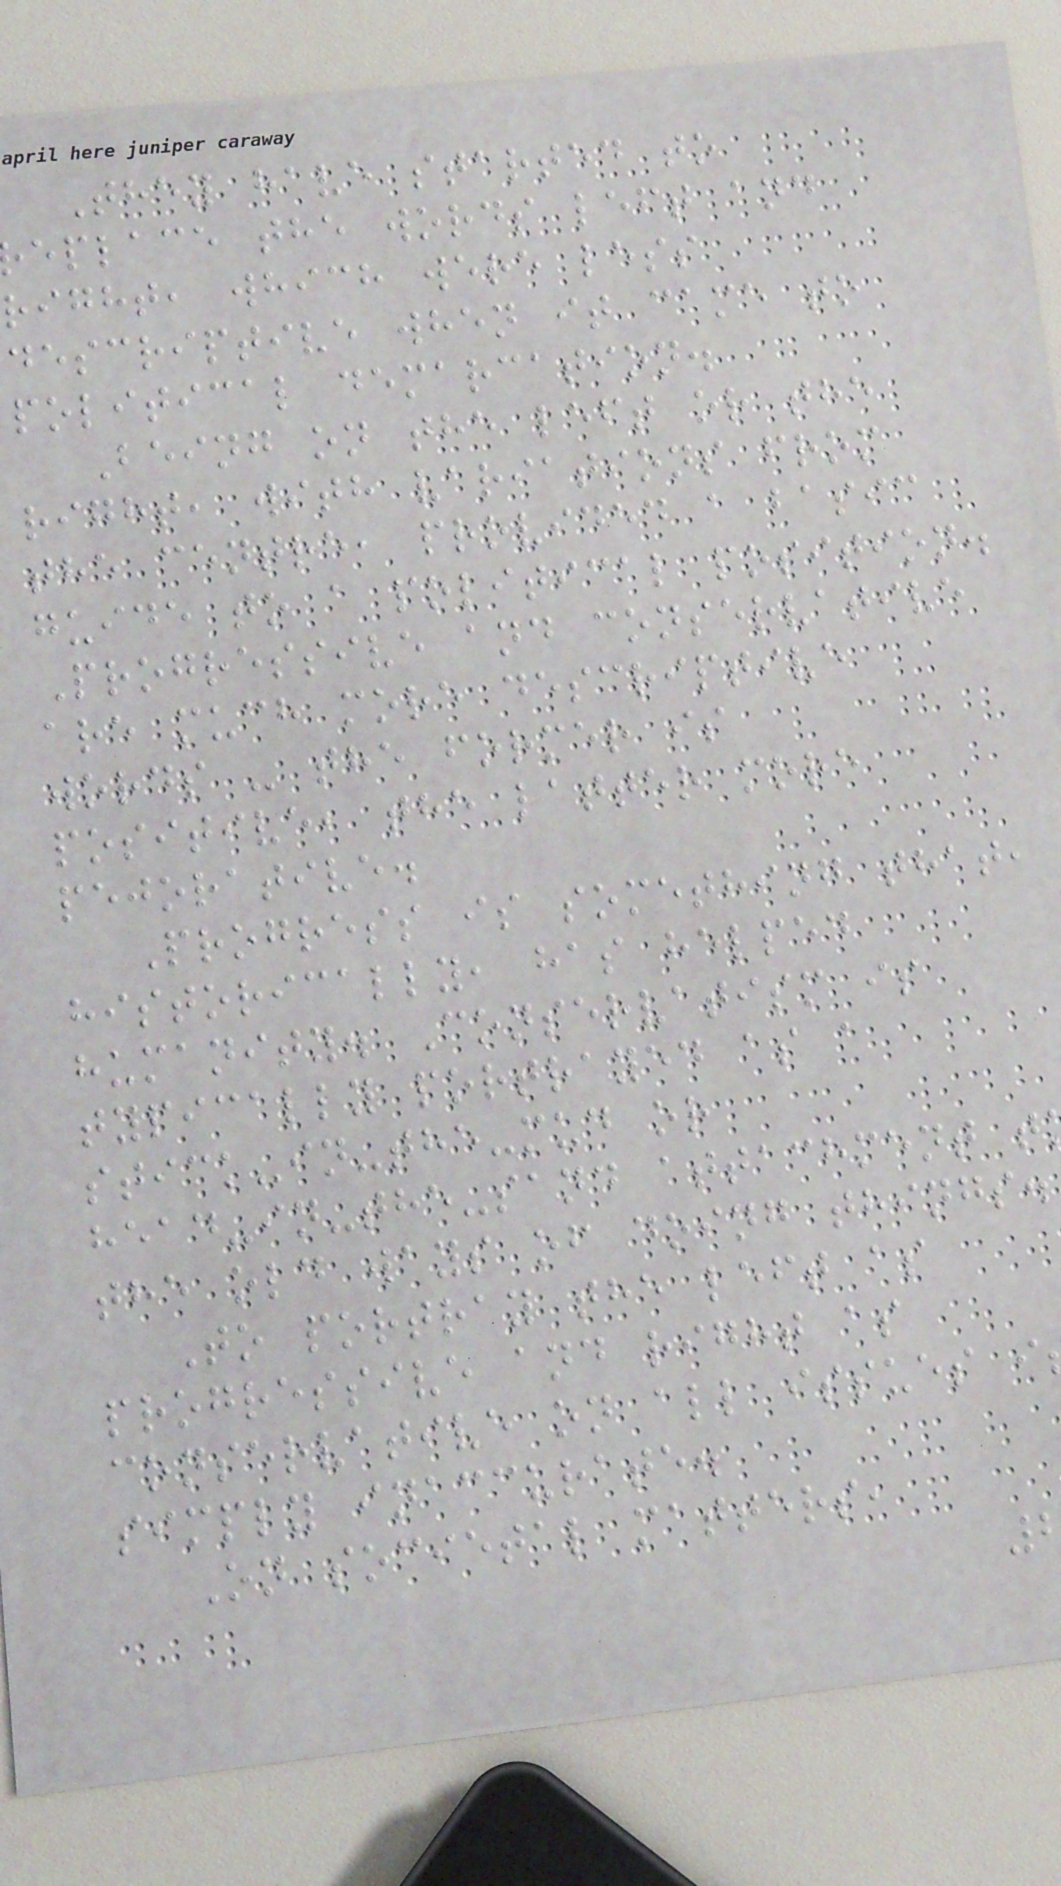They have started to
eplace the words left and
right, which were less
descriptive when it came to
political demarcation.
Being on the left or the
right, with variations from
the centre, provided a basic
guide to a political position.
Progressive and conservative
are much more descriptive
words - the former is
positive, the latter more
pejorative.
Progress is something that,
historically, has helped
humanity. Conservatism is
typically portrayed as a
stick-in-the-mud or
head-in-the-sand attachment t
the old ways of doing things.
To portray the left as
progressive and right as
conservative on all issues i
simply inaccurate.
On societal matters,
